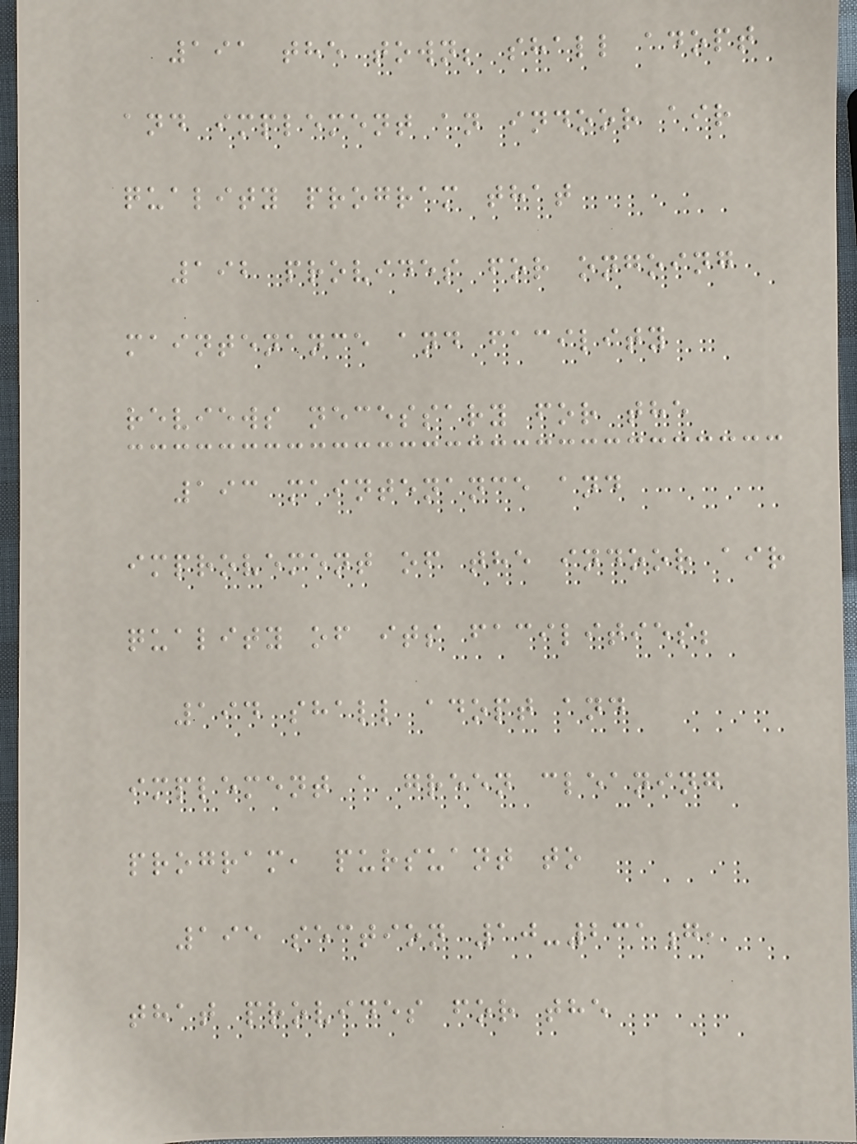191 the town; shall adopt
and implement an indoor air
quality program that
192 provides for ongoing
maintenance and facility
reviews necessary for the
193 maintenance and
improvement of the indoor air
quality of its facilities;
194 shall adopt and
implement a green cleaning
program, pursuant to
195 section 10-231g,
that provides for the
